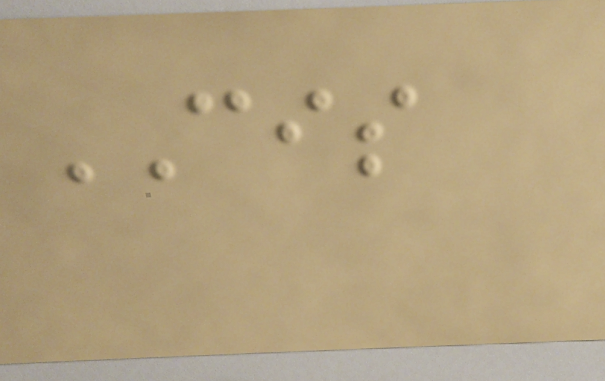CIS
